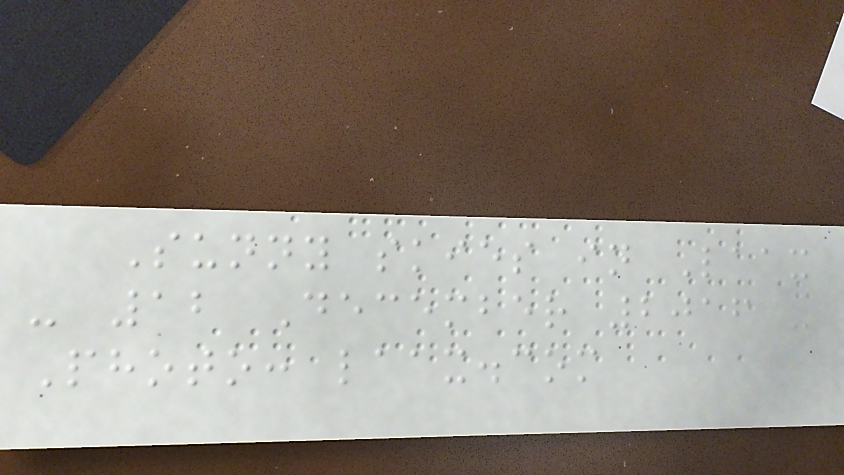Sunny skies in Laax
- 12 December 2016 -
Photo: laax.com
